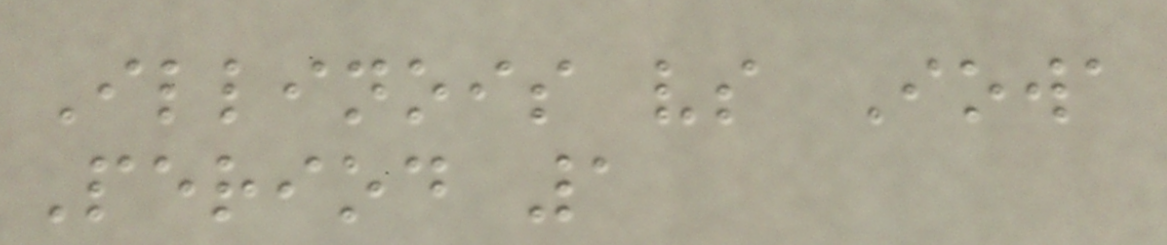Illinois vs Iowa
Period 1
